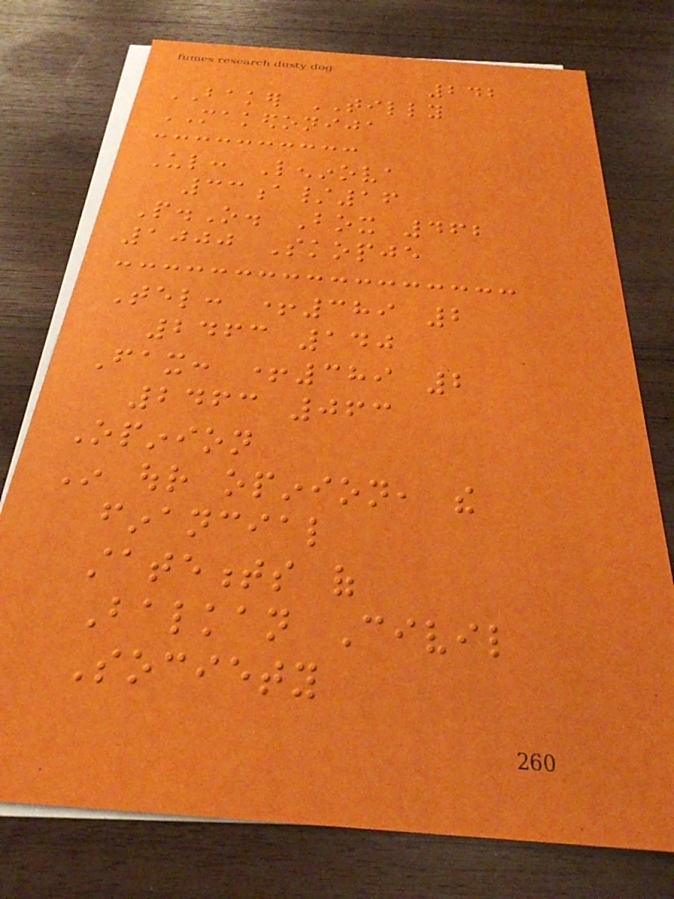242
BAKER TILLY
MAKEDONIJA
Ul: Leninova
33a/16
P.O. Box 462
1000 Skopje
Tel: +389 2
2463 140
Fax: +389 2
2463 063
Opinion
In our opinion, the
financial
statements of
Balkan Civil
Society
